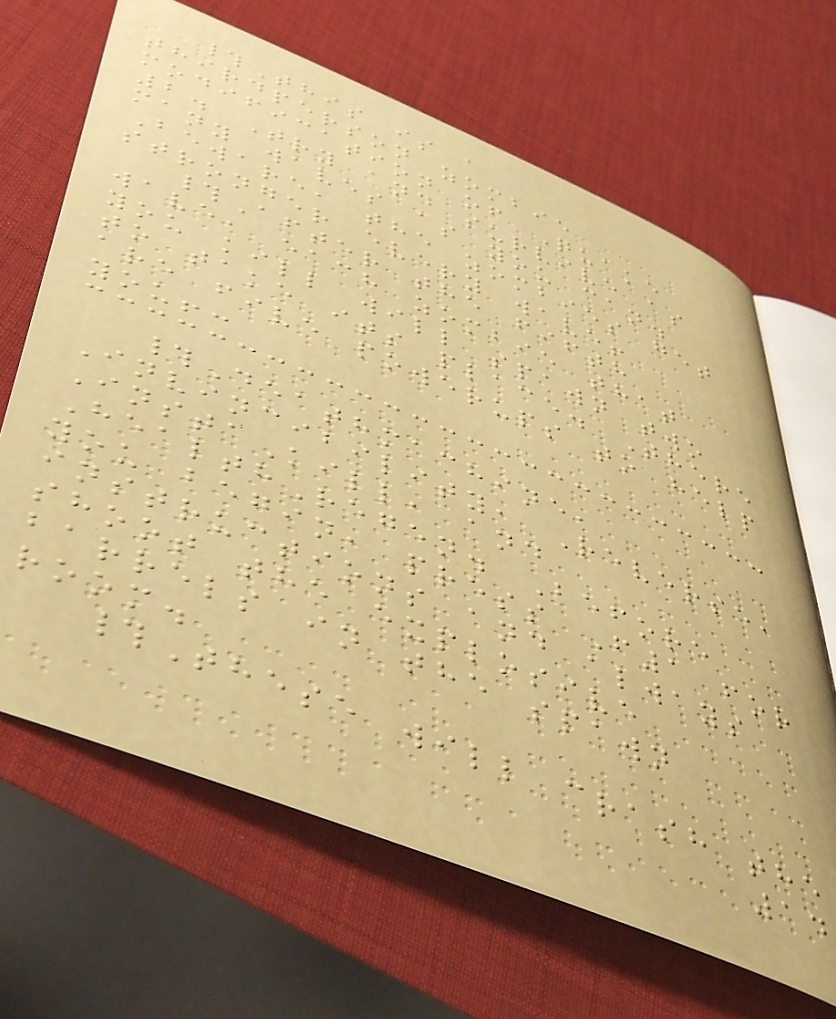#This is a
thirdperson zombie
modification of Quake
2. Try and survive as
many waves as you can.
Beware, the zombies get
stronger every wave!
#After the fifth
wave, each zombie that
you kill will spawn two
to take its place. There
are five powerups to help
you!:
#Deathmachine,
Invincibility, Reverse,
InstaKill, and
HealthRegen. Before
you begin, press F1 for
instructions and always
shoot the explosive
barrels in the spawn
room.
#These will crash the
14
